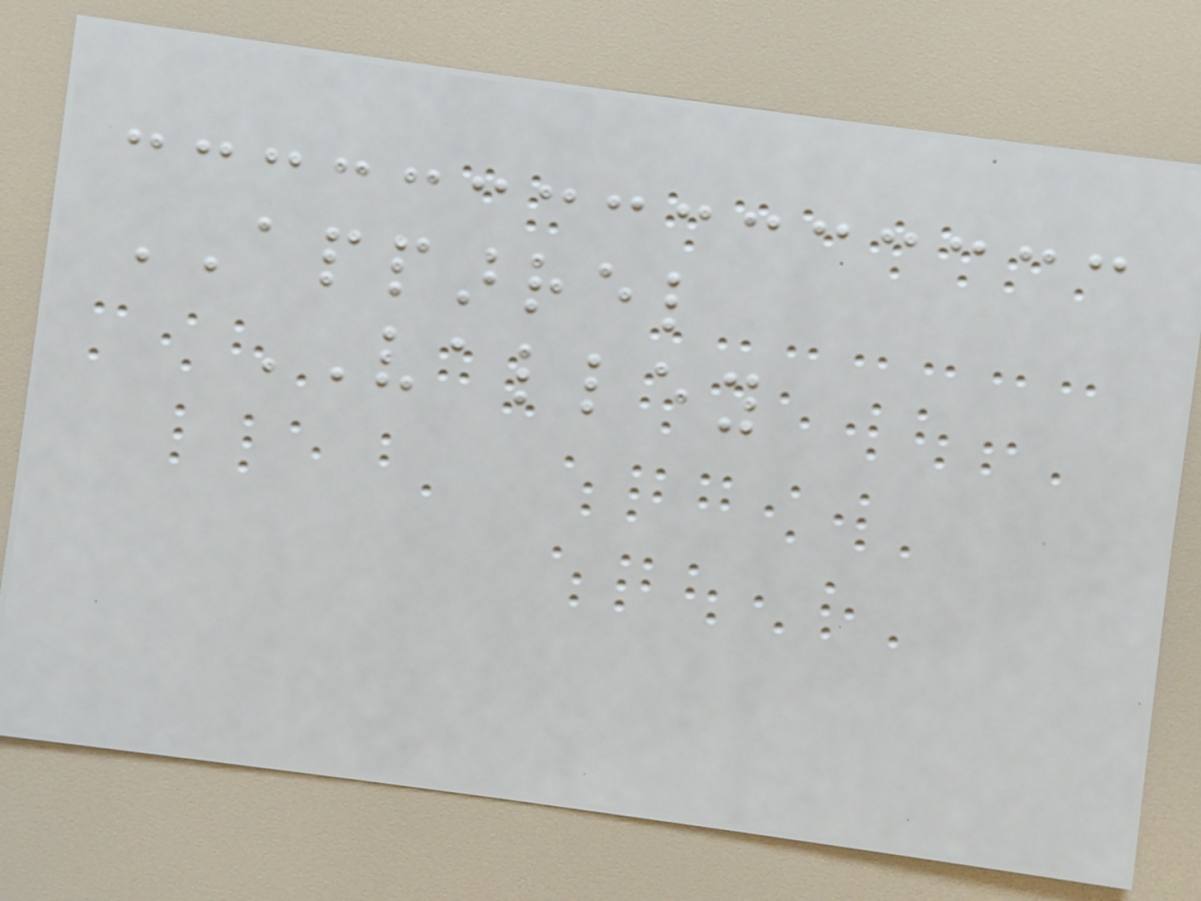APPARREL
VALLEY
